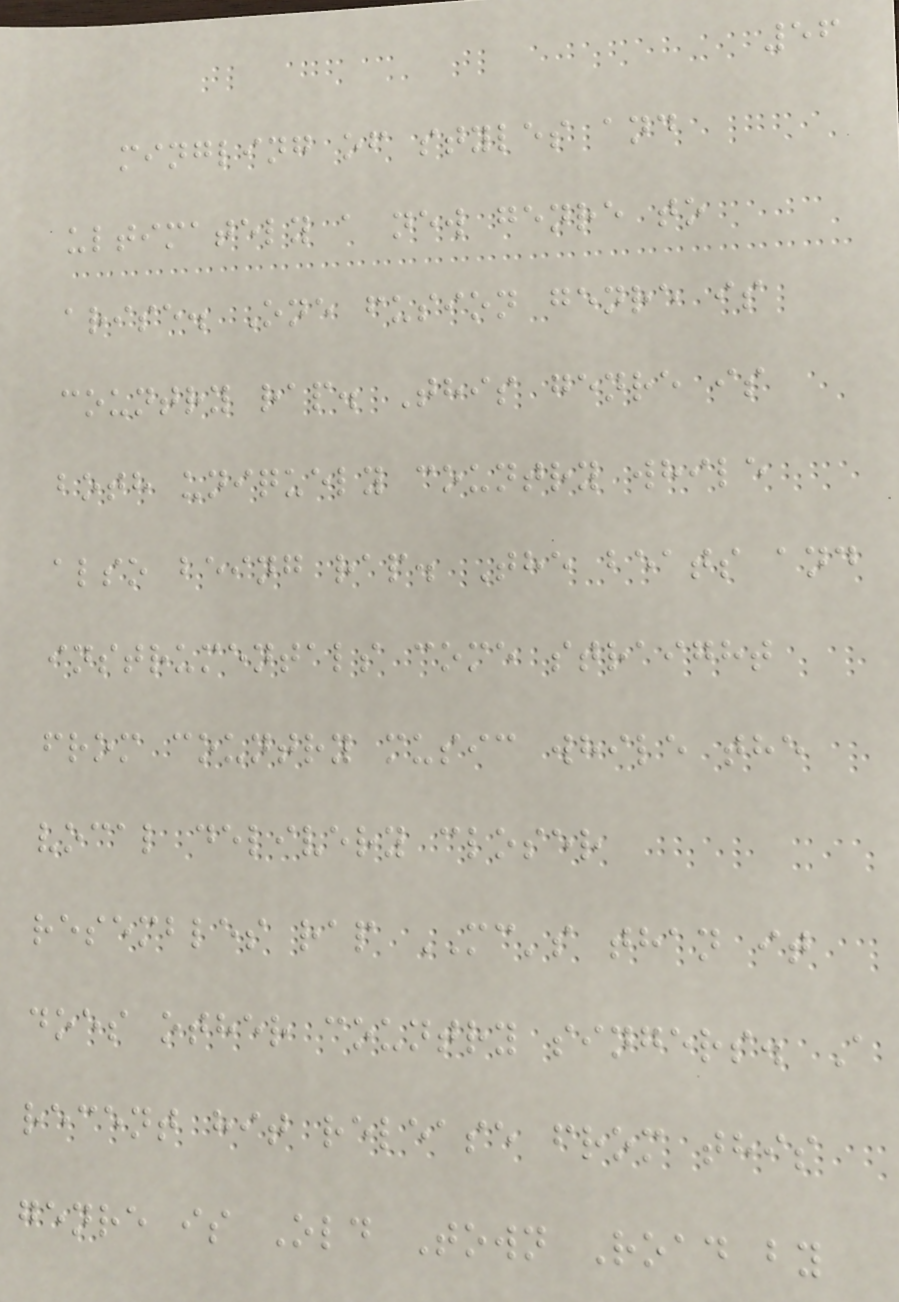56
mingling of styles and
ultimately a new genre to
arise. One fusion genre is
country rap. This genre is
both uniquely country while
also being rap. The beats and
instrumentals come straight
from country music while the
vocal delivery closer
resembles rap MC's than it
does other country singers. A
recent hit release from this
genre is Old Town Road by
